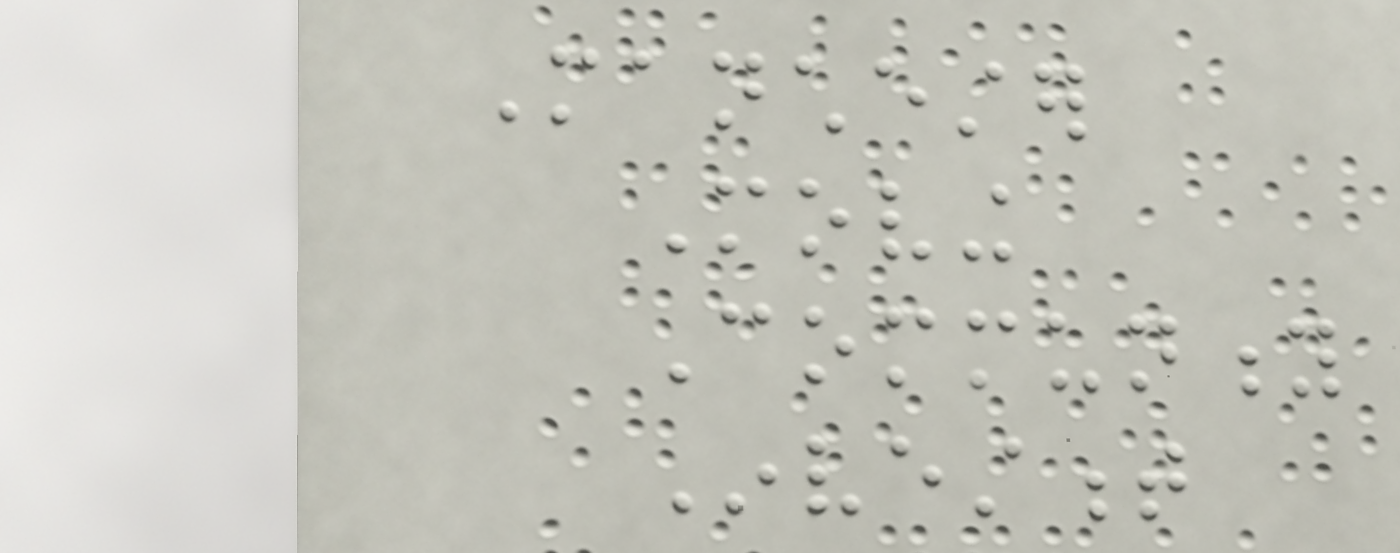Manchester
Moving
Community
Investment
